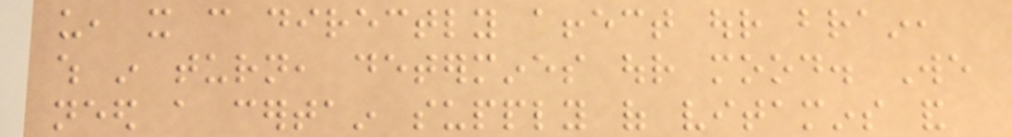us, it can directly affect our brain,
which in turn, determines our mood. We
need a certain supply of vitamins and
